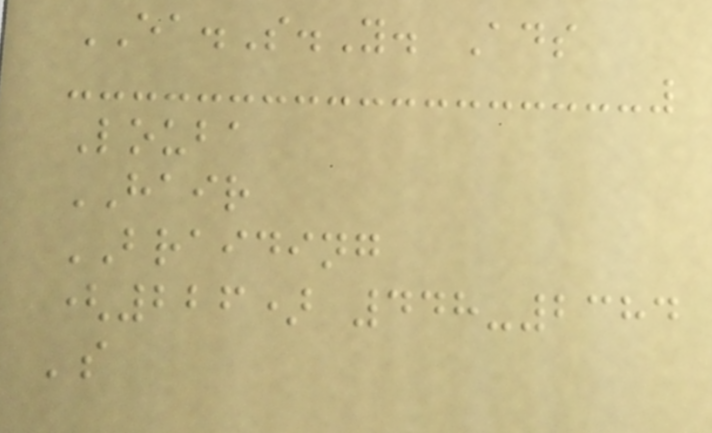EA.S.Y. Ads
Louba
HAIR
BRAIDING
(226) 448-2384
's
